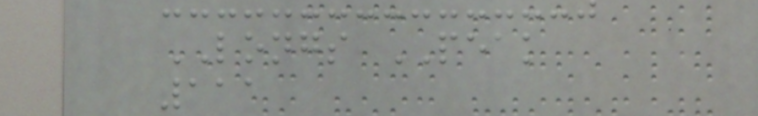LONGS PEAK
111
